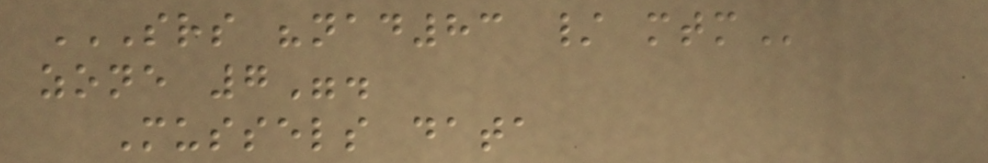SRS "NAD83 / MTM
zone 7".
Mussels data
